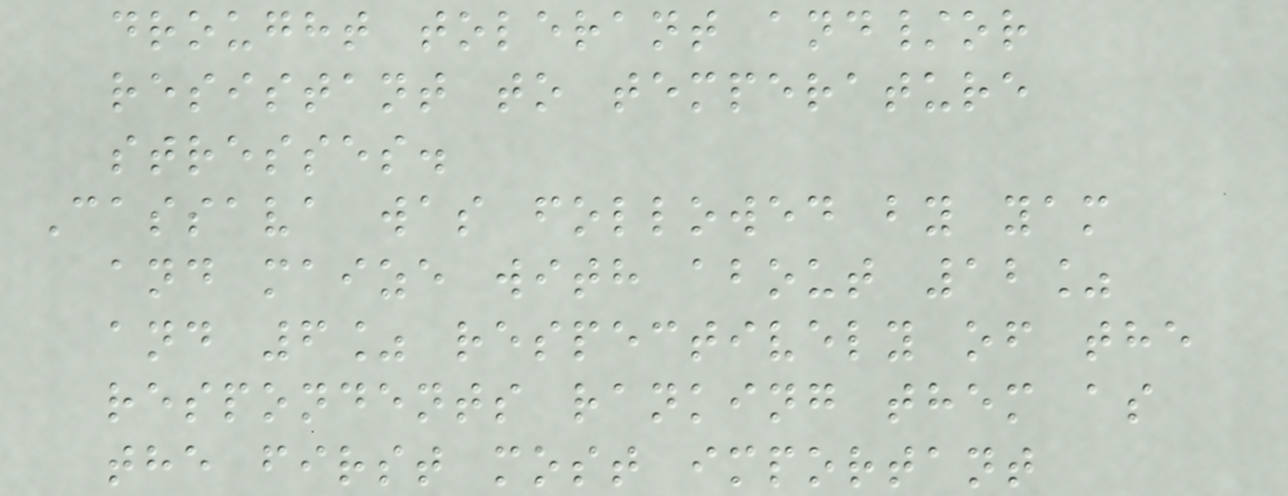drought tolerant and/or
resistant to temperature
stresses.
Cassava was followed by yam
and maize with about 12%
and 6% respectively of the
respondents ranking them as
the first most important
